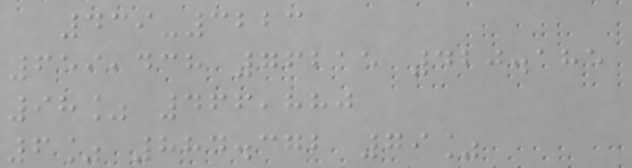439-3223
659,438 76215 420.185
98% 466,880
6% 884.372 79%
